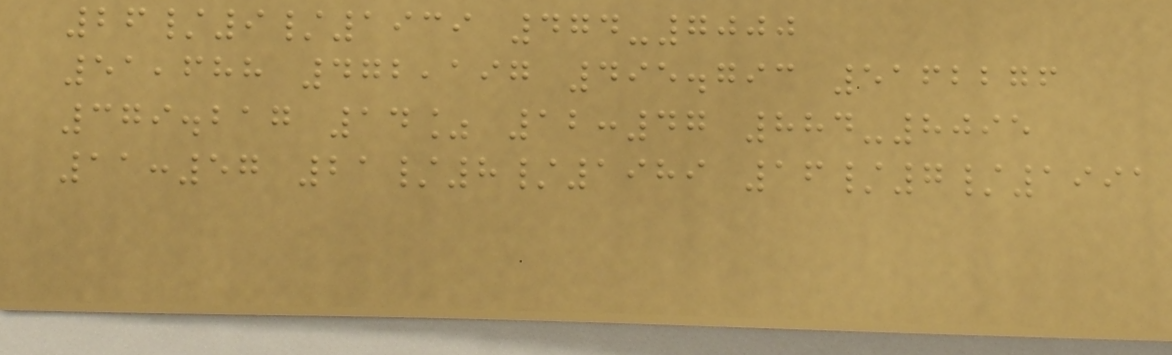26/9/1939 474-7000
51,688 472,197 495.793 5162276
379.217 14% 12:47 884-8095
11:57 21/8/1989 16/7/1991
